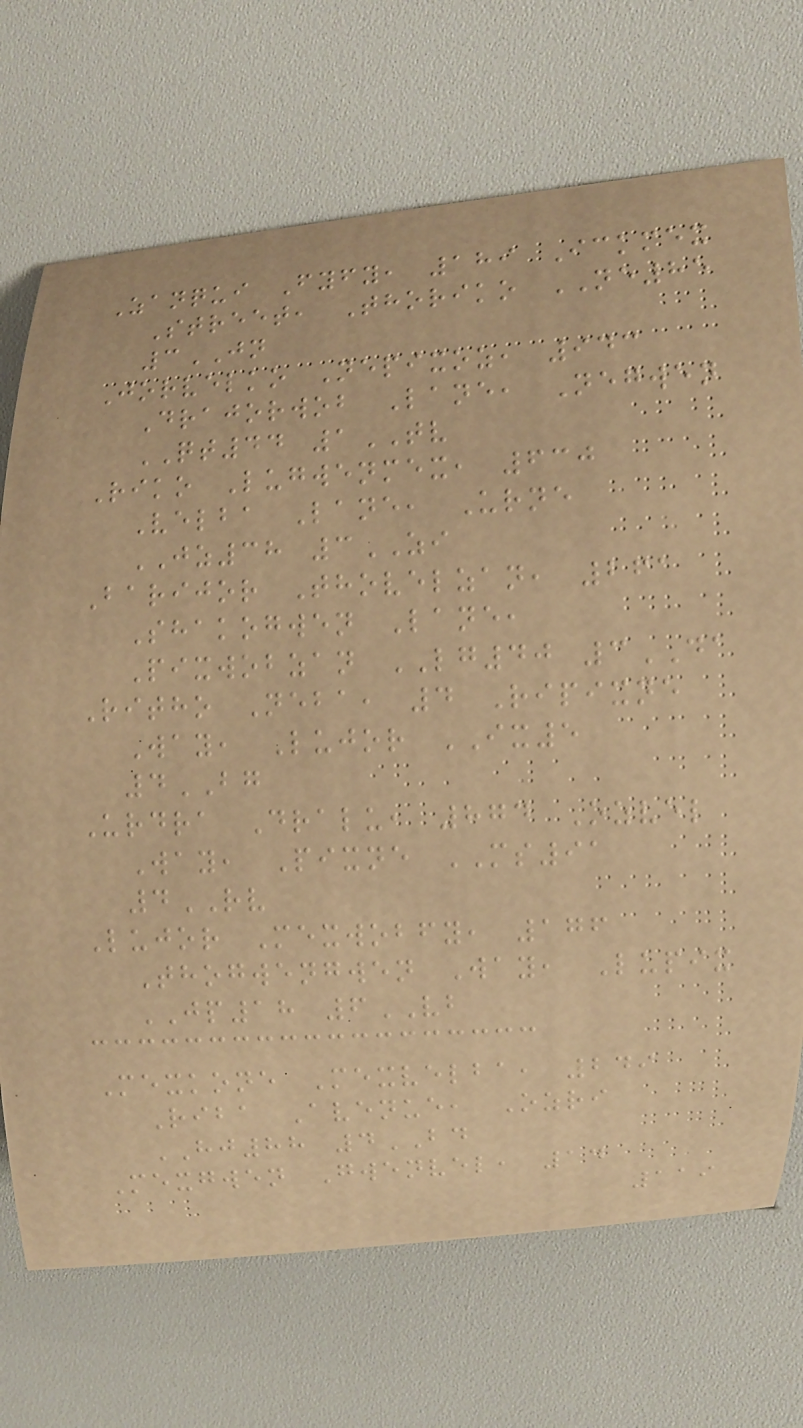Zanqui Fyfy, 189 Ickmex
Street, Thoriko NE85
3JN
Jorvelko Nepixoz, 943
Drajorwob Lane, Negwen
QT44 1TV
Riko Lugwenmex, 630
Velba Lane, Urne
JZ38 3ZI
Barijor Thovelzan, 261
Shakogwen Lane,
Pixwobzan LG40 3DA
Ritho Neba, 4 Ripixne
Way, Lujor IX5
4BG
Urdra Dralu, 874 Ozvel
Way, Pixne MS91
4RV
Lujor Mexwobfy, 176
Thogwengwen Way, Lupix
JP18 6VB
Mexkone Mexvelba, 249
Riba Avenue, Ozri
HJ88 4BD
Mexgwen Gwenvel, 14
119
